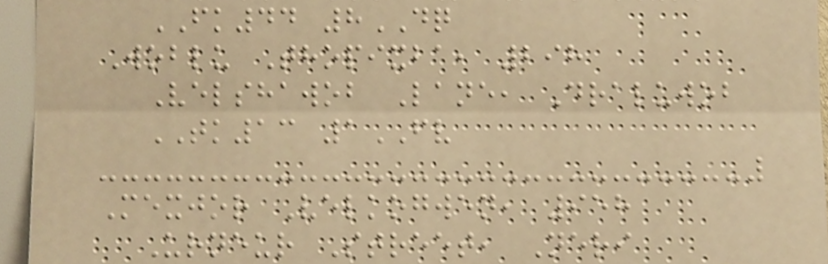FK44 8DQ
Woblu Thopixba, 298
Velshawob Lane, Draluwob
TK13 1FV
Mexjor Velkogwen, 958
Urneur Street, Neri
